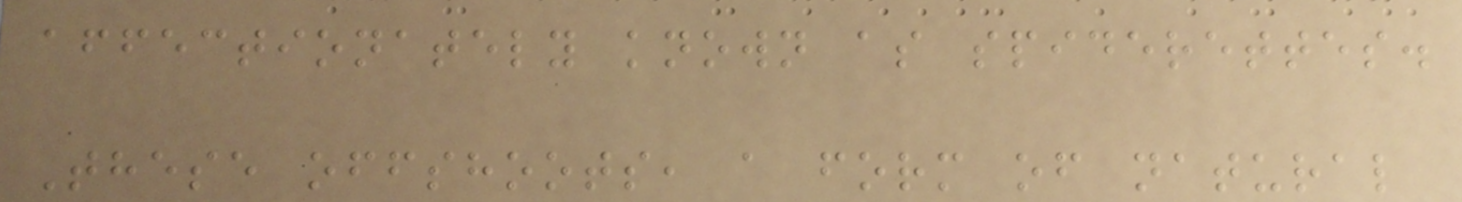affectionately known as spiderettes.
These offshoots, a form of natural
